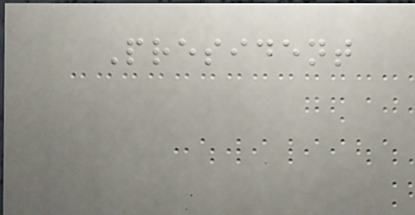President
